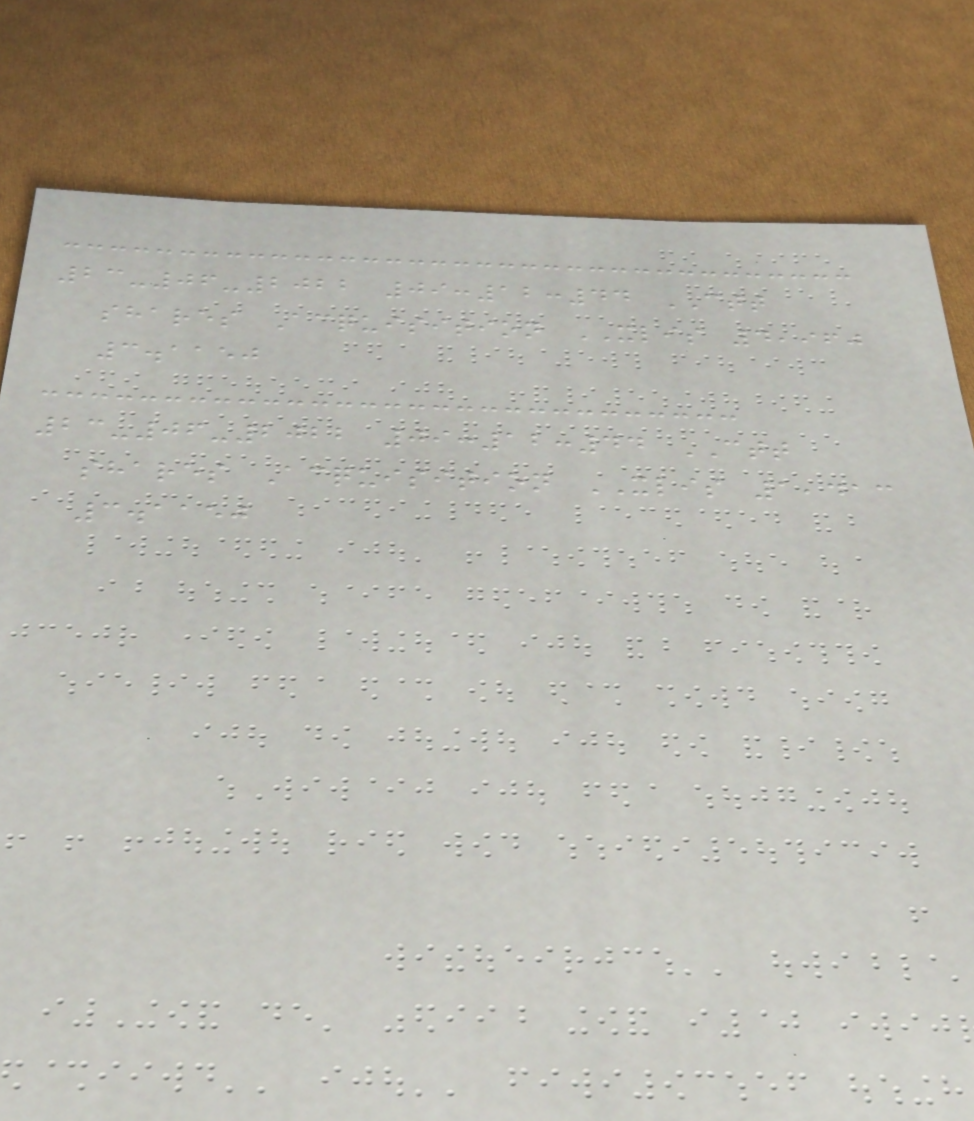23-06-2022 09:12:44 CTT
shares Acquisition XLIS 4,960
3.1150
23-06-2022 09:12:44 CTT
shares Acquisition XLIS 1,413
3.1150
